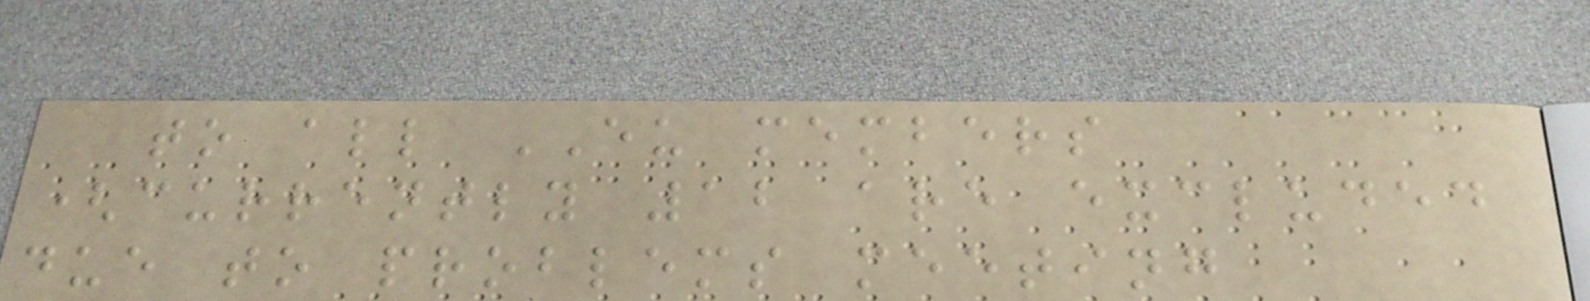to all EU members
(currently 12 are excluded
due to problems meeting
